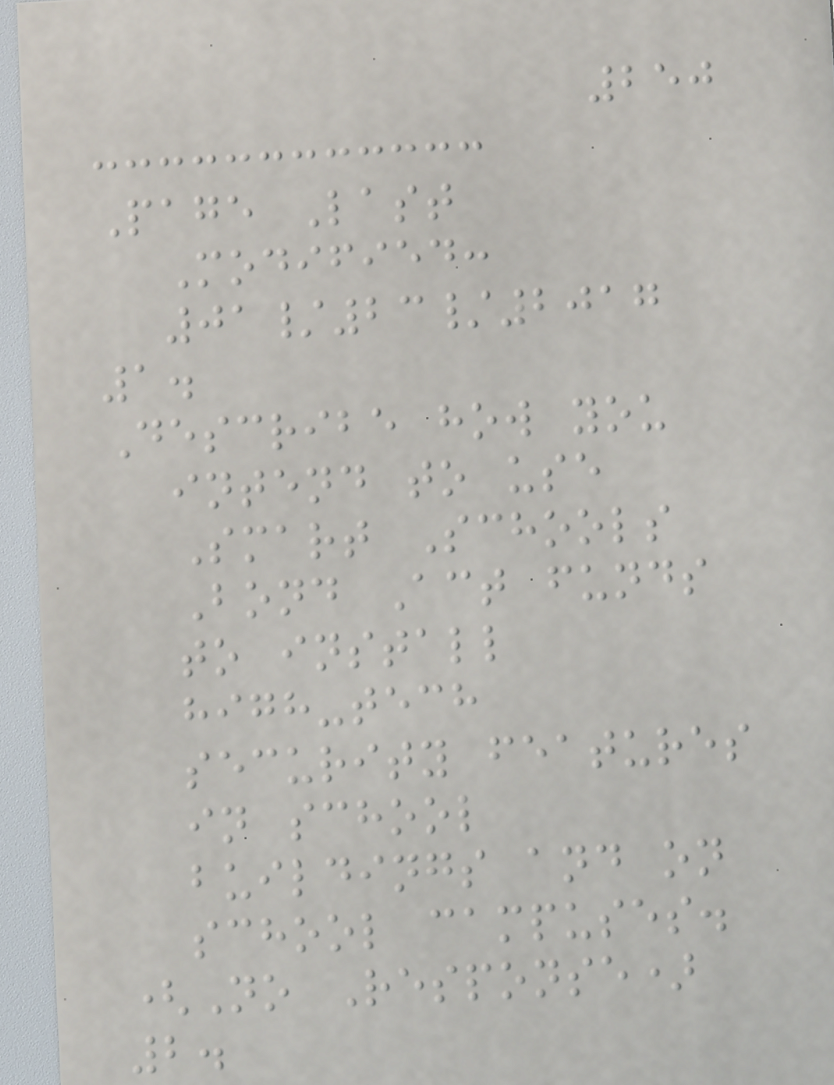250
Page Last
Modified:
01/23/2017
1.
Describe how you
intend to use
Smart Schools
Bond Act funds
to install
high-tech
security features
in school
buildings and on
school campuses.
(No Response)
2.
